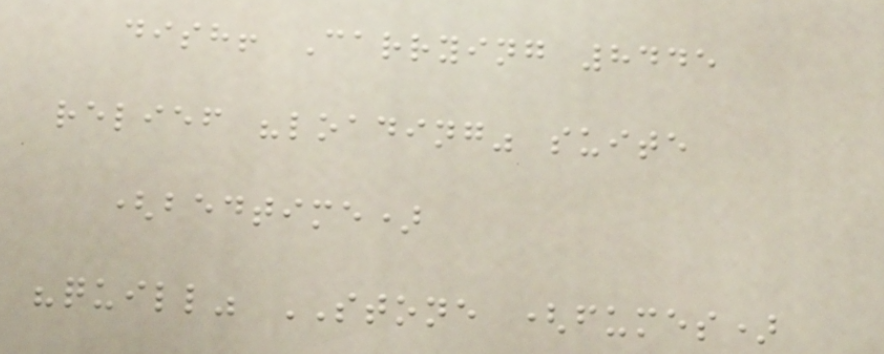dish! Carrying 8445
relief "loading" suite
(bedtime)
"quill" STONE (fumes)
